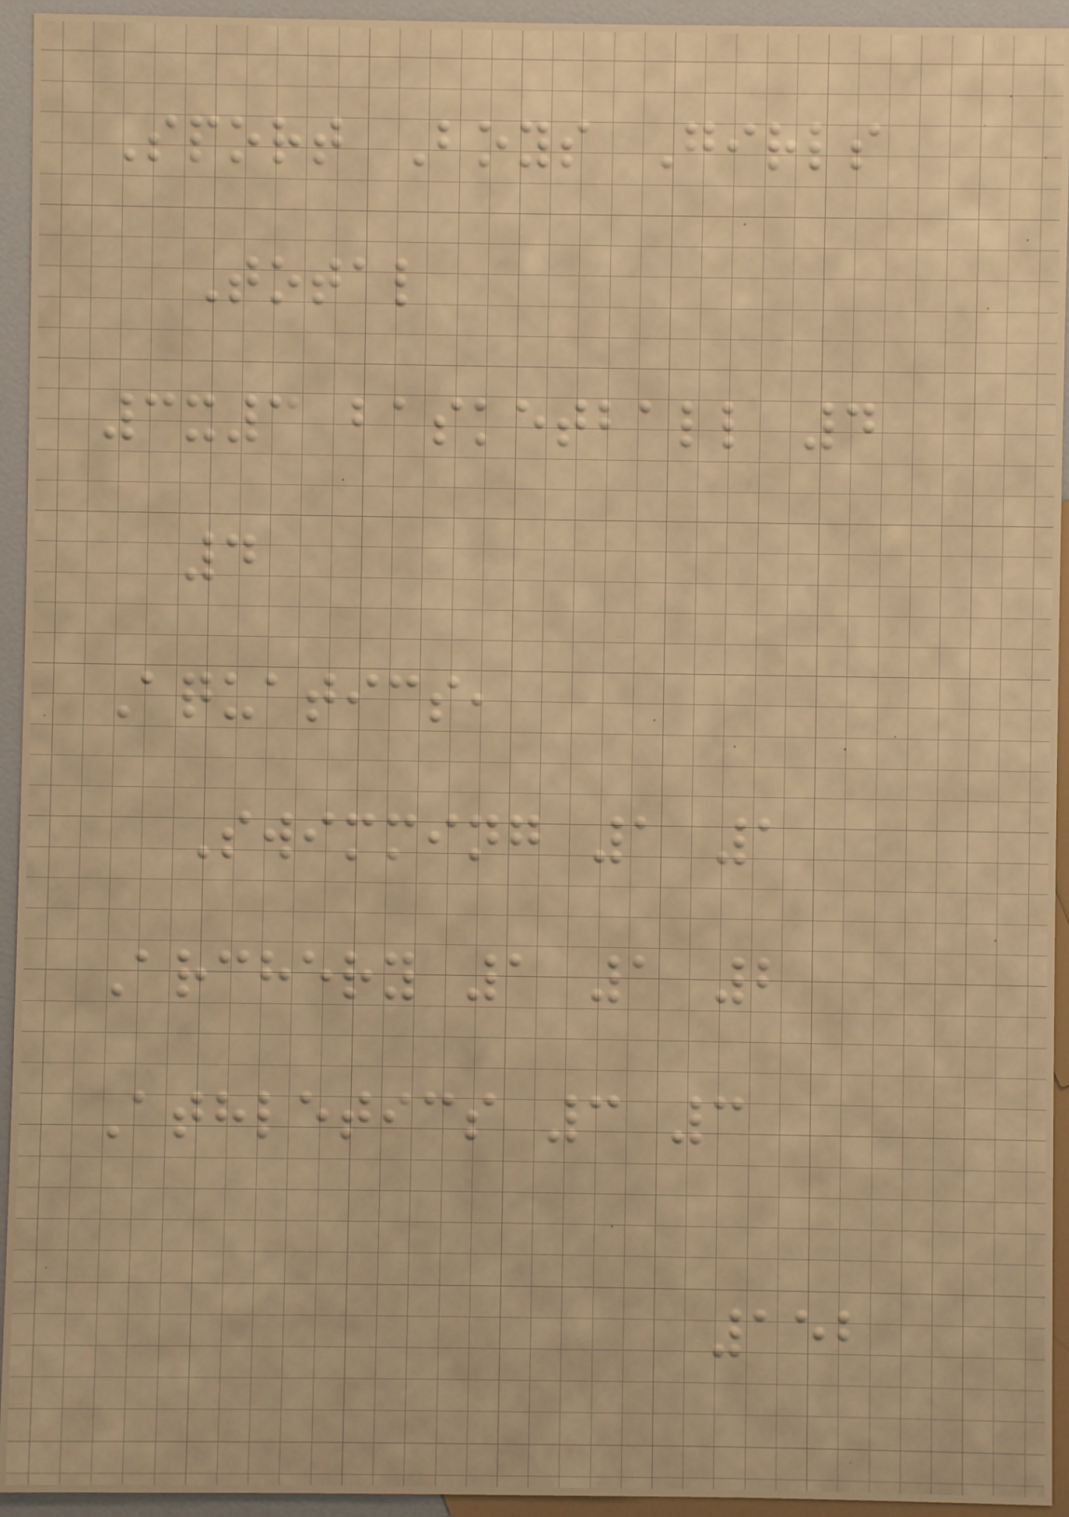Sport Boys Girls
Total
3x3 basketball 4
4
Aquatics,
Swimming 1 1
Archery 1 1 2
Athletics 3 3
152
